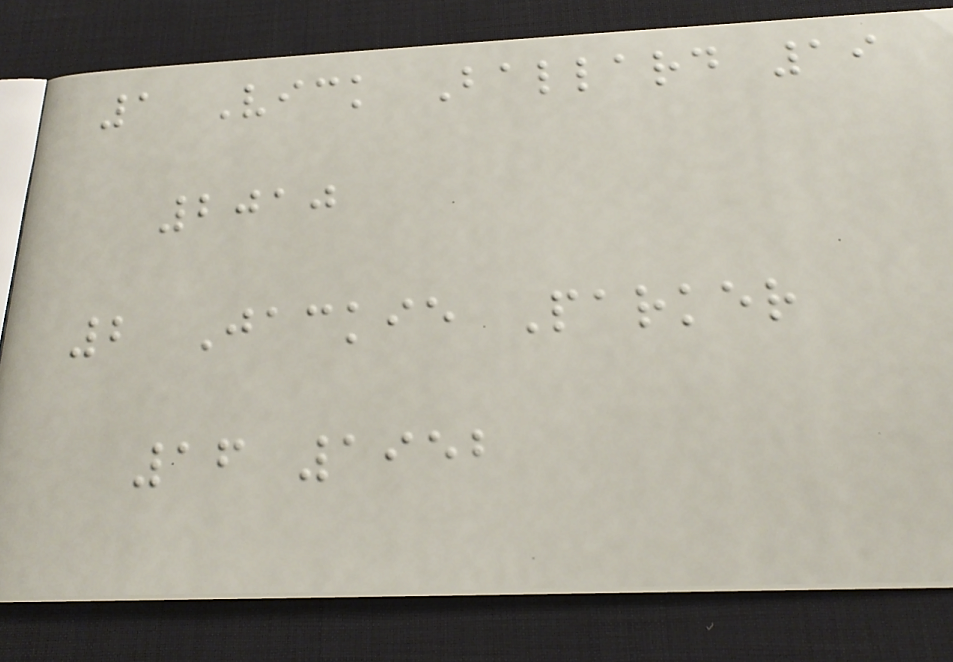1 Vick Ballard 19
2010
2 Jackie Parker
16 1952
